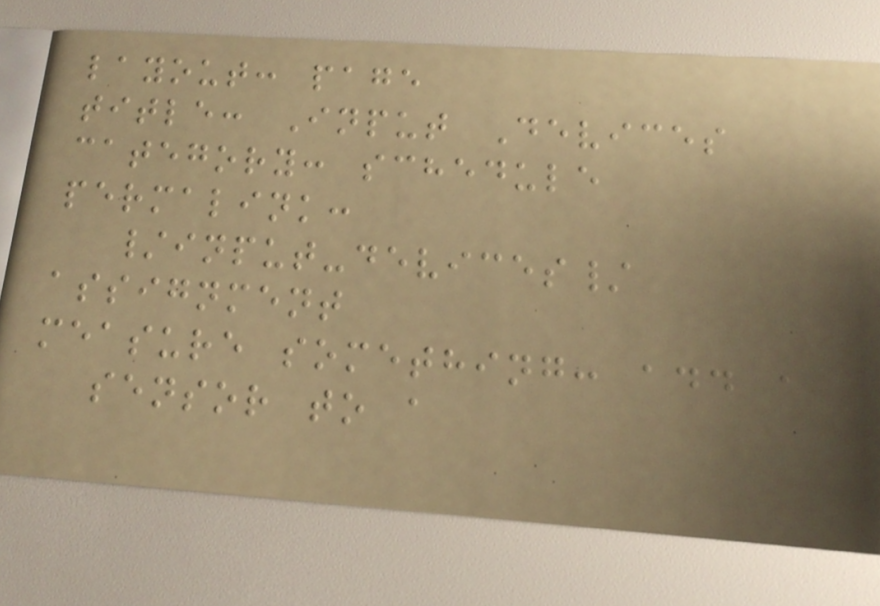layout: page
title: Input Devices
category: schedule
permalink:
/input-devices/
assignment
measure something: add a
sensor to a
